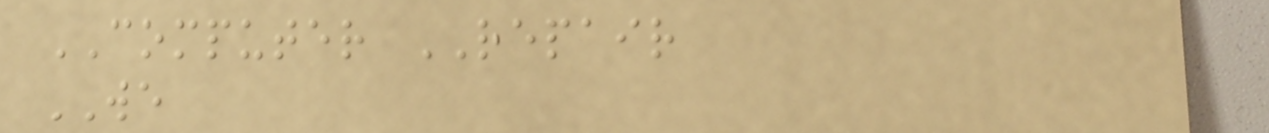COMPUTER REPAIR
WE
